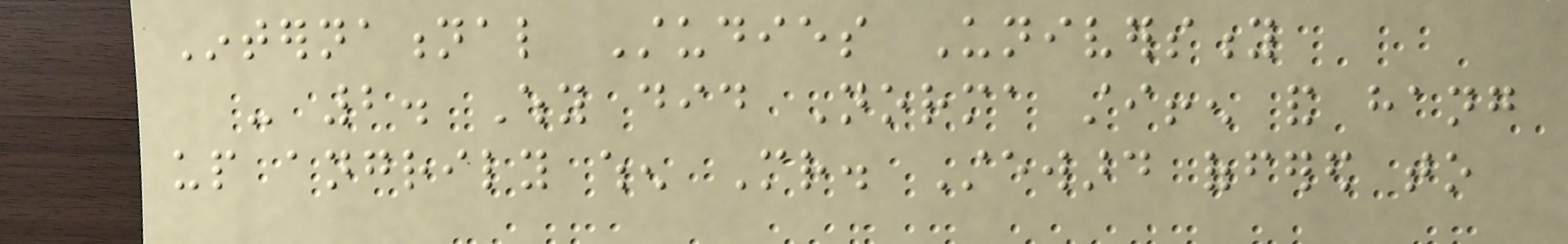International Studies University
- 2. Why did Norma stiffen and hang
up angrily when Mr. Steward offered to
